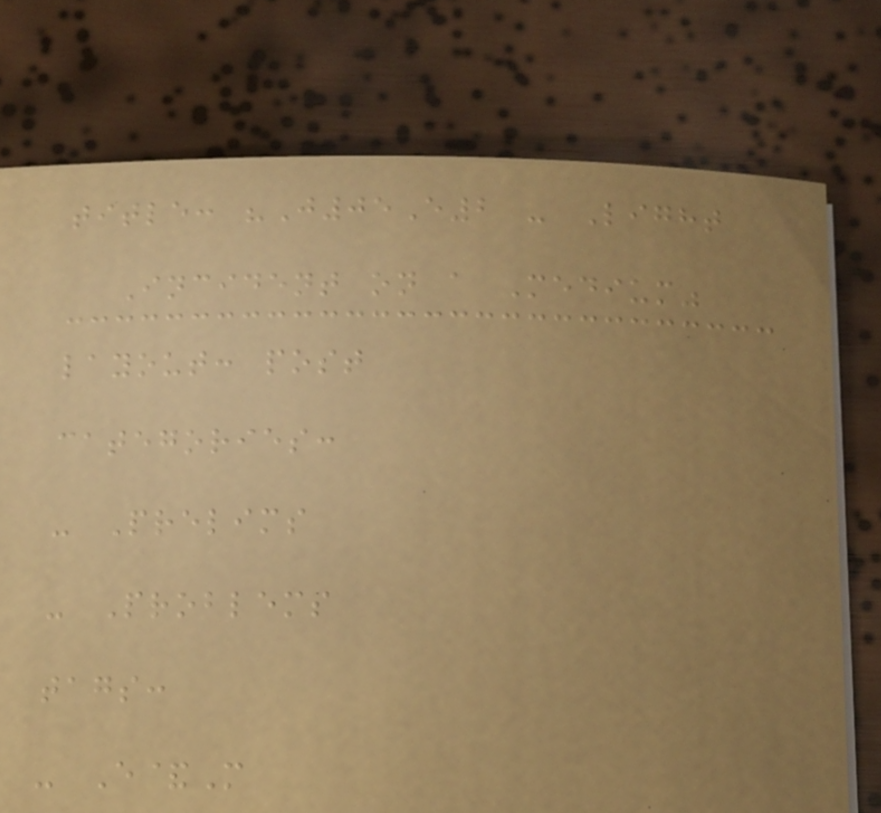title: "J05E2 - Light
Incident on a Medium"
layout: post
categories:
- Prelims
- Problems
tags:
- E&M
